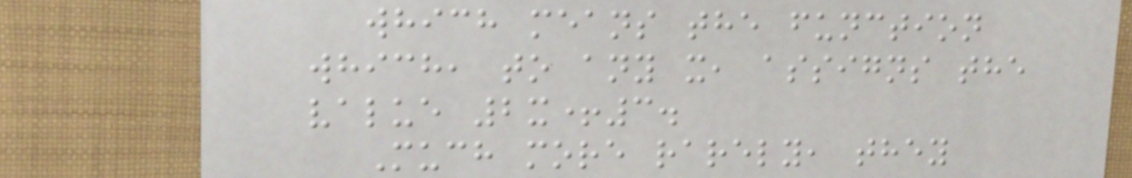which means the function
which, to any x, assigns the
value 2x+3.
Much more rarely, they
